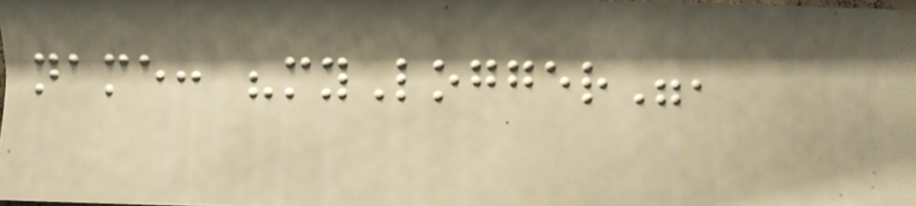name: "myLogger",
